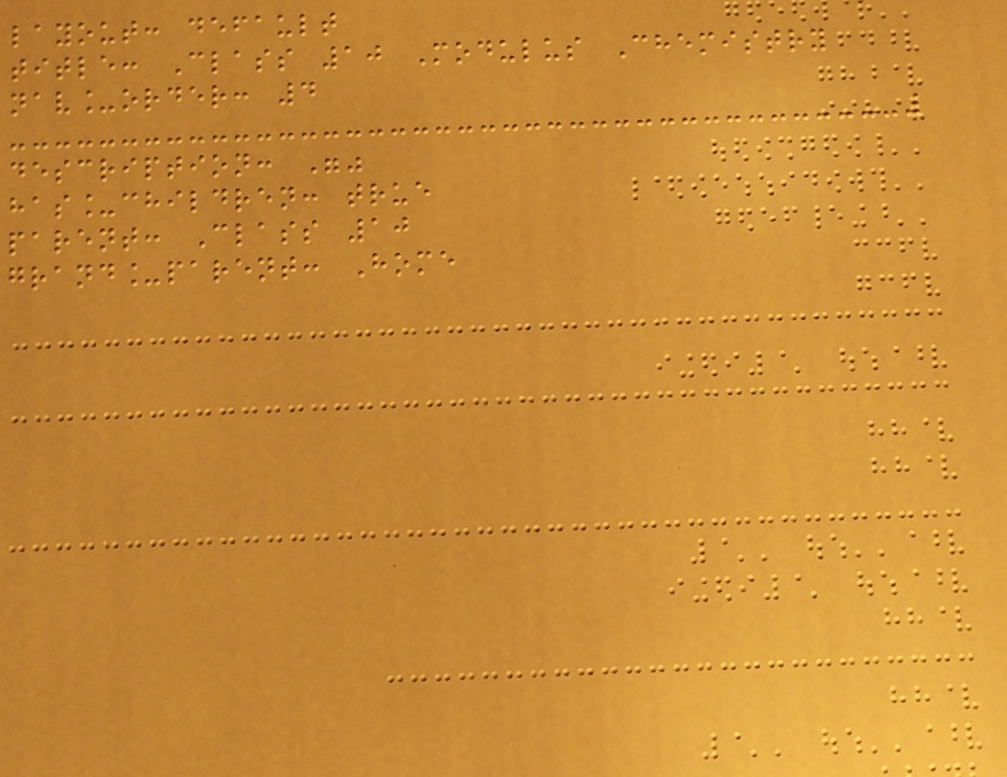layout: default
title: Class 10 Modulus Chemistry
nav_order: 4
description: ""
has_children: true
parent: Class 10
grand_parent: Home
